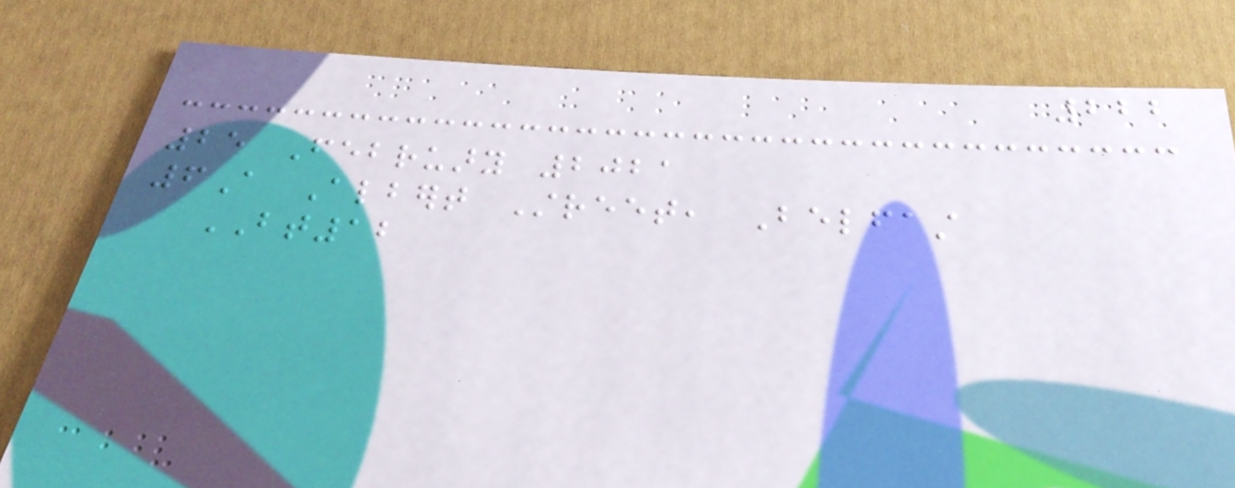222
25 February 2021
6A Albert Street, Belfast
BT12
